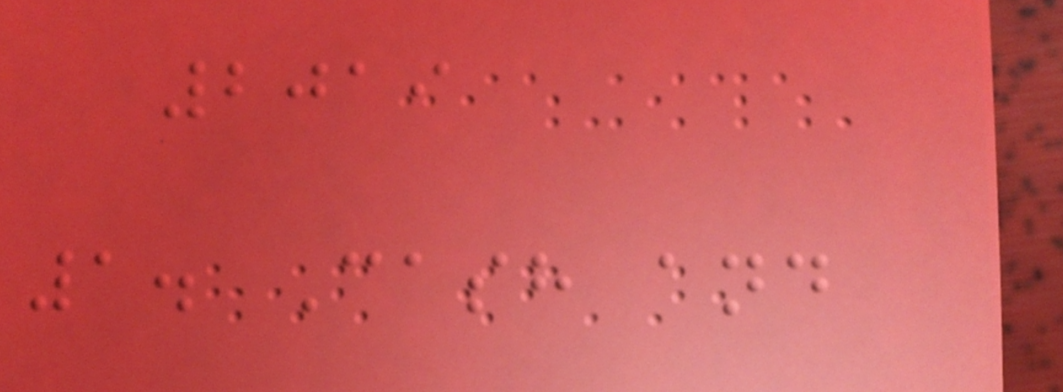2019
1. Cash and
